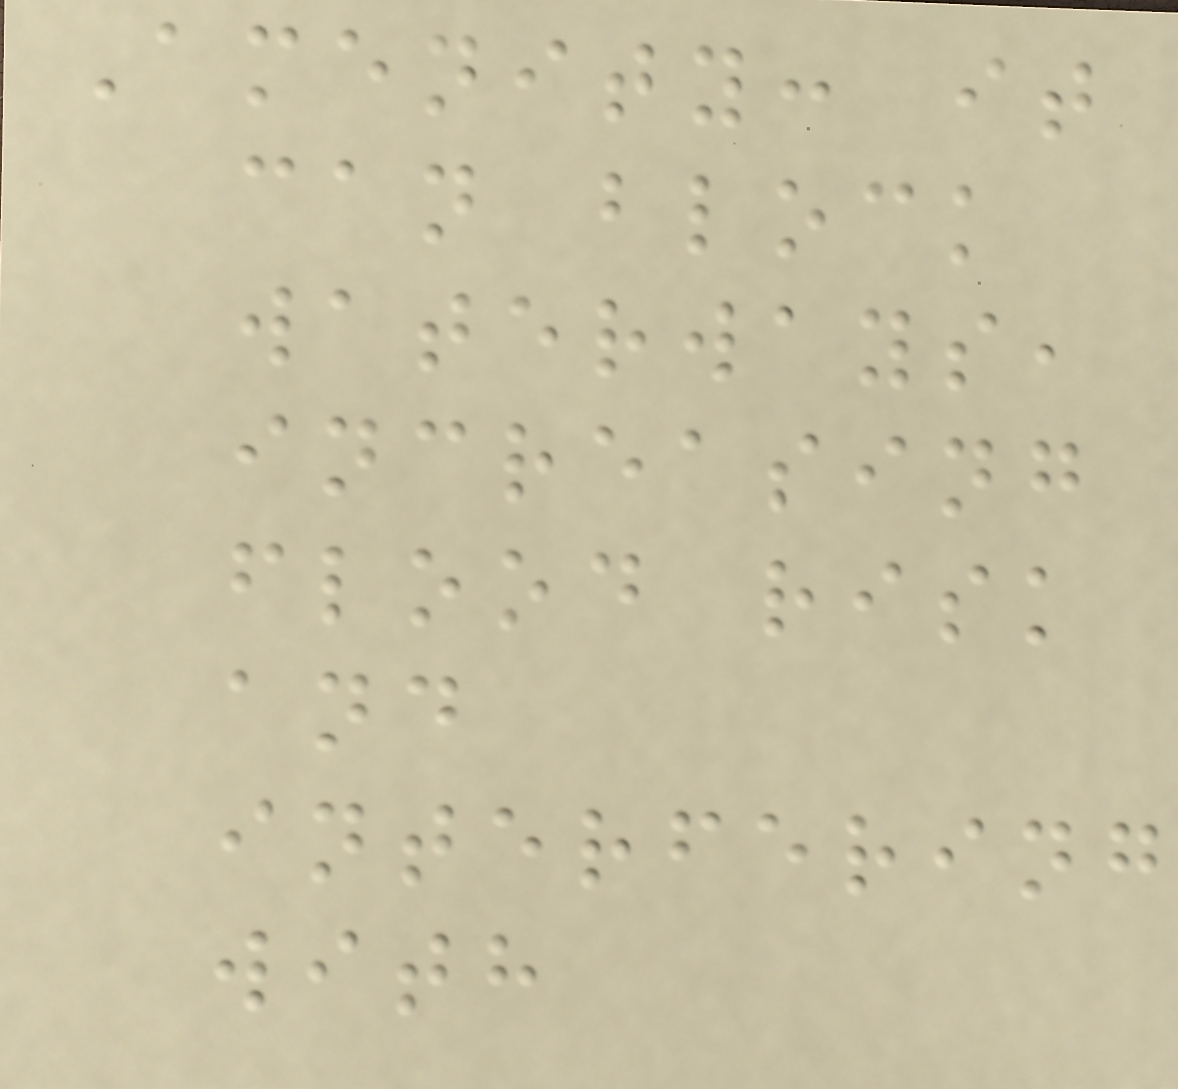Amenity: it
can block
waterways,
increasing
flood risk
and
interfering
with
